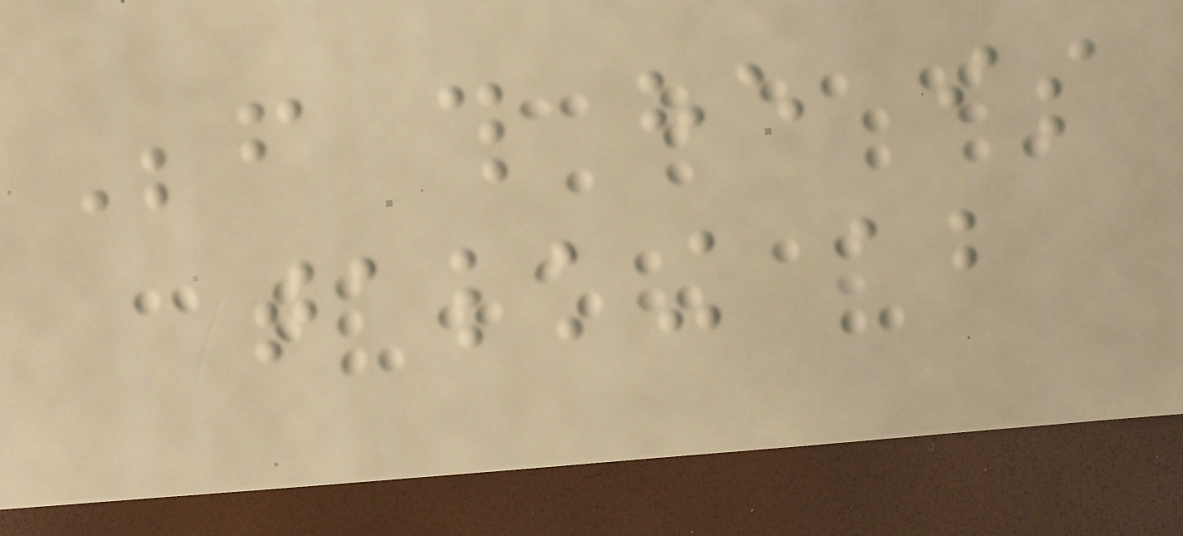Before this he is
talking about
